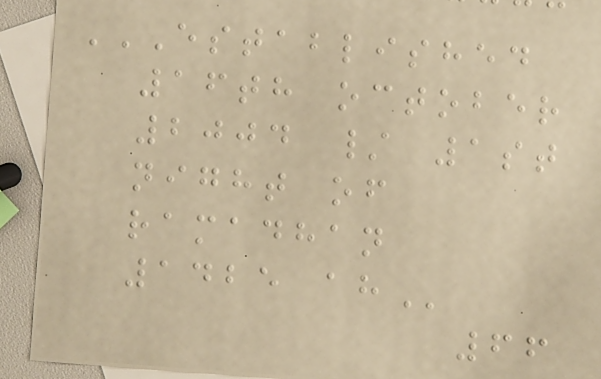ESTABLISHED
16TH OCTOBER
2004 / 1ST
NIGHT OF
RAMADHAN
1425 AH
66
